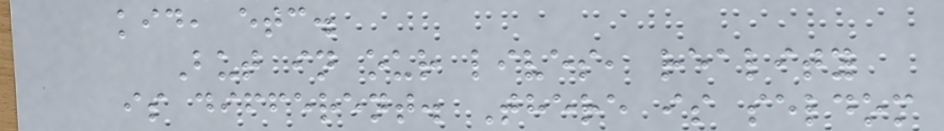kid, etc.
But in our lives, reality
is different. There is seldom
